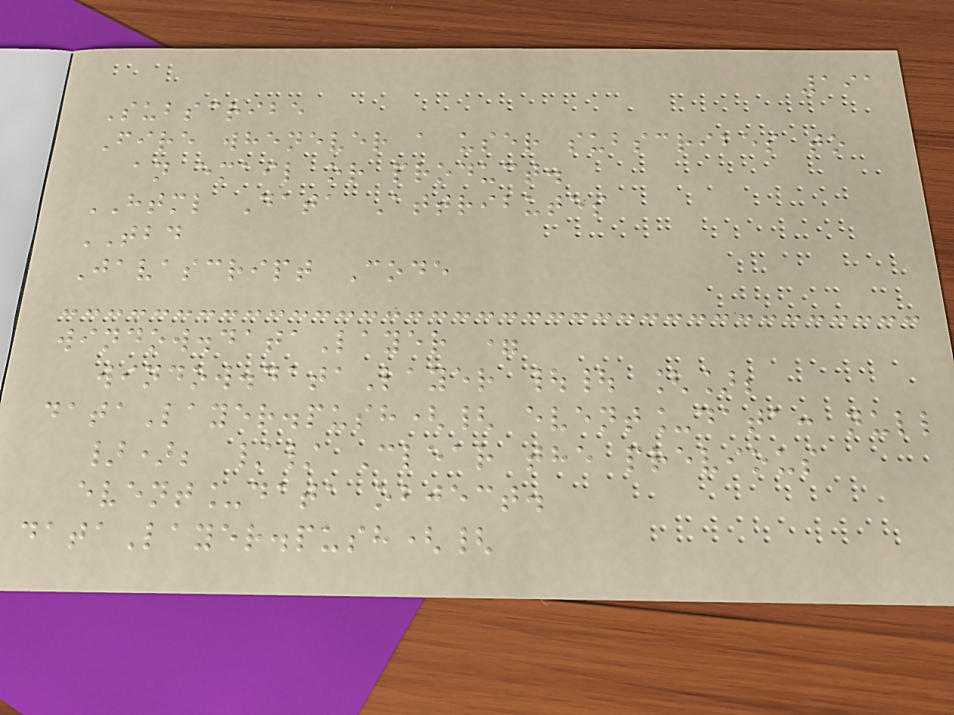191
Subscribe
Fire whenever a user subscribes to
an email or product.
HTML Data Attributes
TBD
Javascript Code
window.dataLayer =
window.dataLayer || [];
dataLayer.push({ event_data: null
}); // Clear the previous
event_data object.
dataLayer.push({
